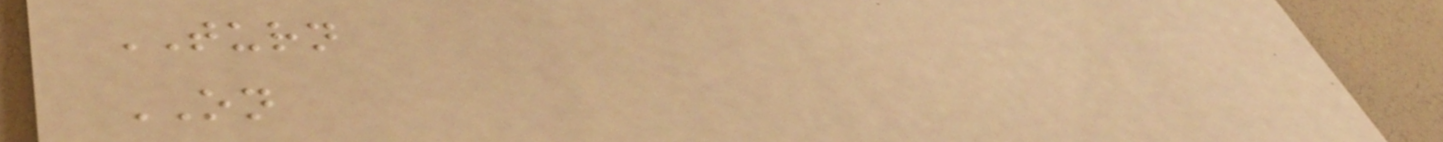TURN
ON
